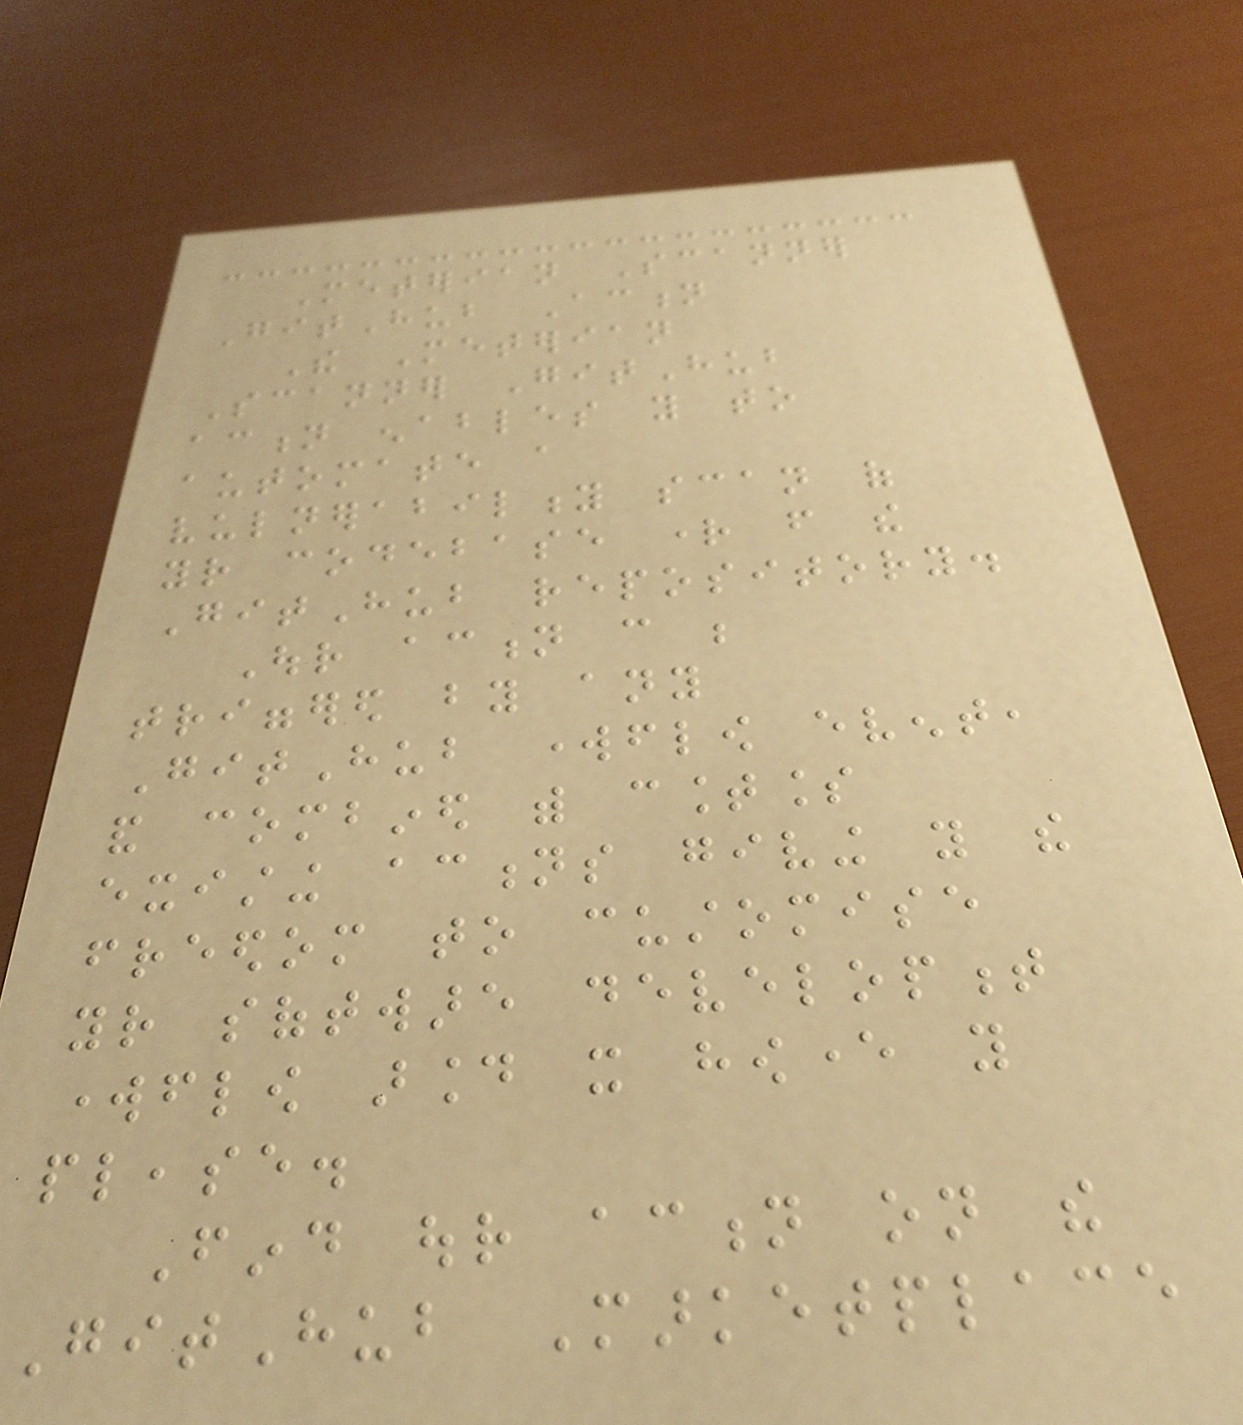Meterian Scanner
GitHub Action
The Meterian
Scanner GitHub
action enables you to
automate a
vulnerability scan of
your codebase right from the
GitHub repository.
Our action can be
triggered by any
GitHub workflow event,
and combined with countless
existing actions giving you the
freedom to customise
your software development
workflow around it however you
please.
Find our action on the
GitHub Marketplace
